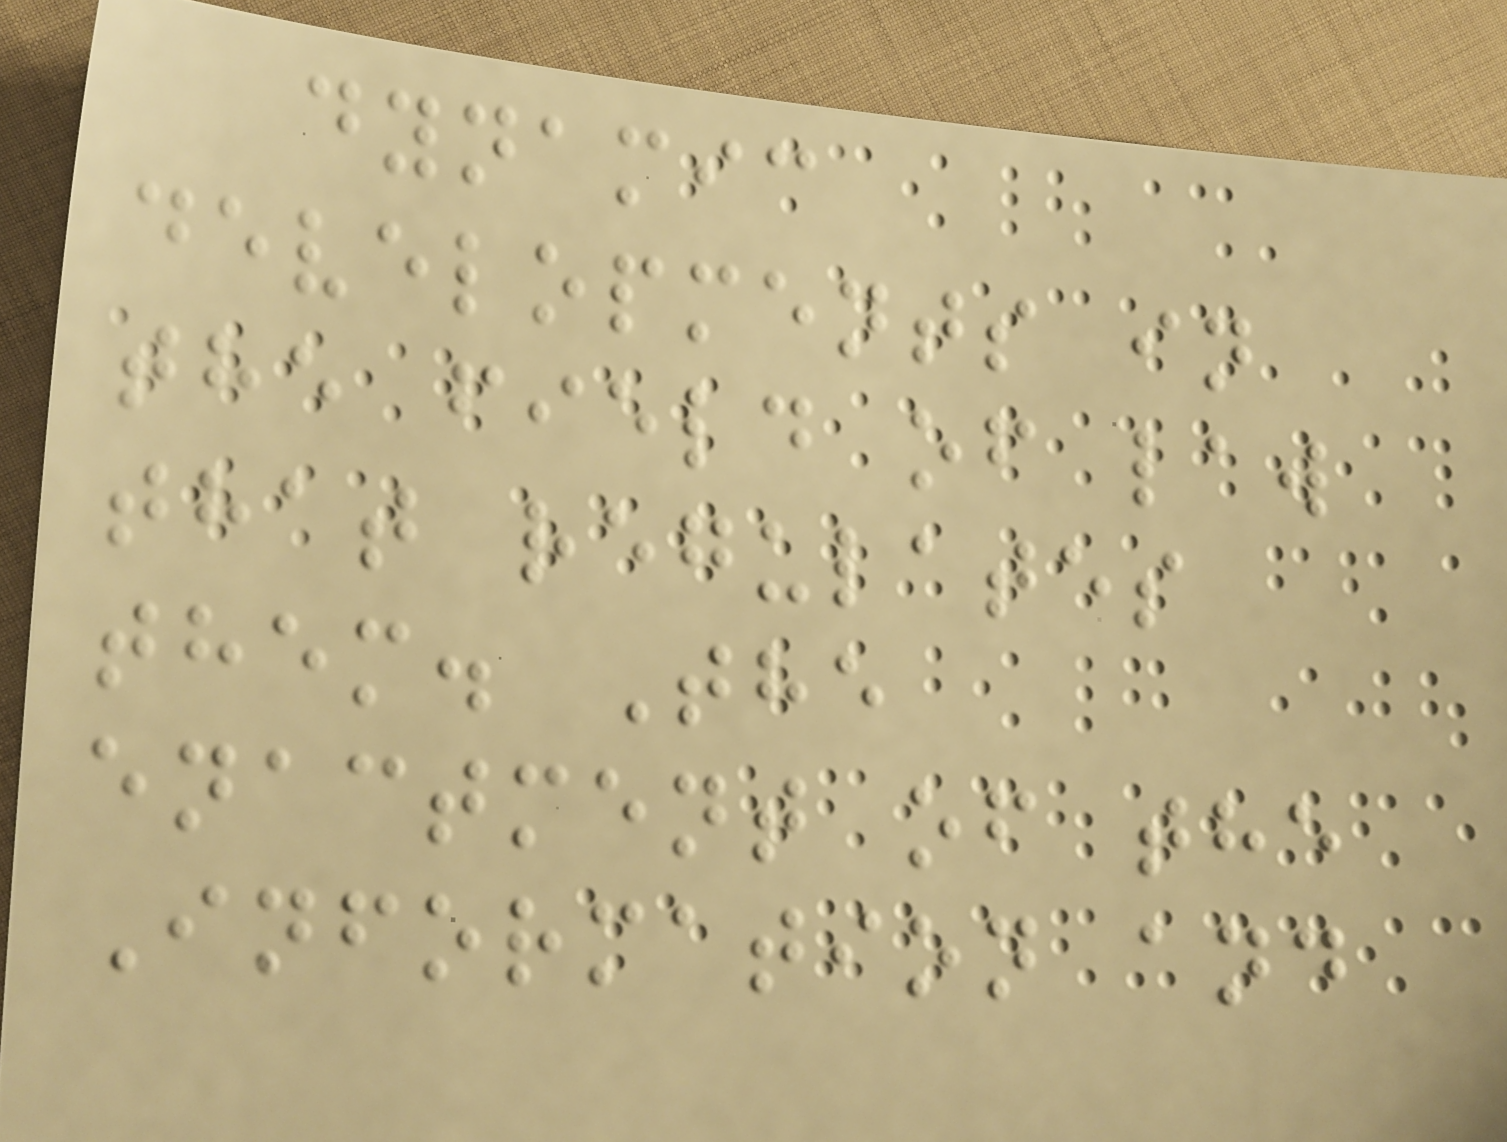dynamic
developments in
the field of law
that regulates
them. The
enactment of the
Information and
